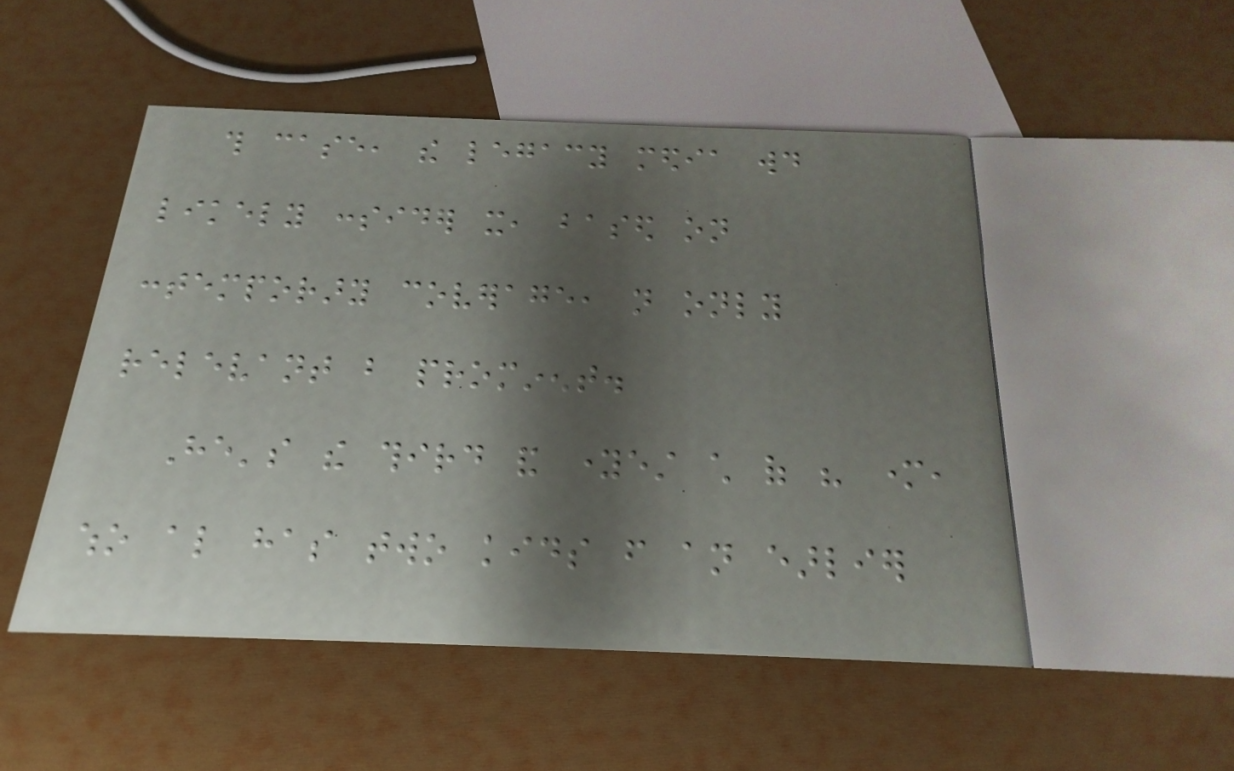this case, the legacy media would
likely consider it, based on
contemporary coverage, not only
relevant but prominent.
He's the third and youngest child of his mother,
who also has two kids from an earlier
